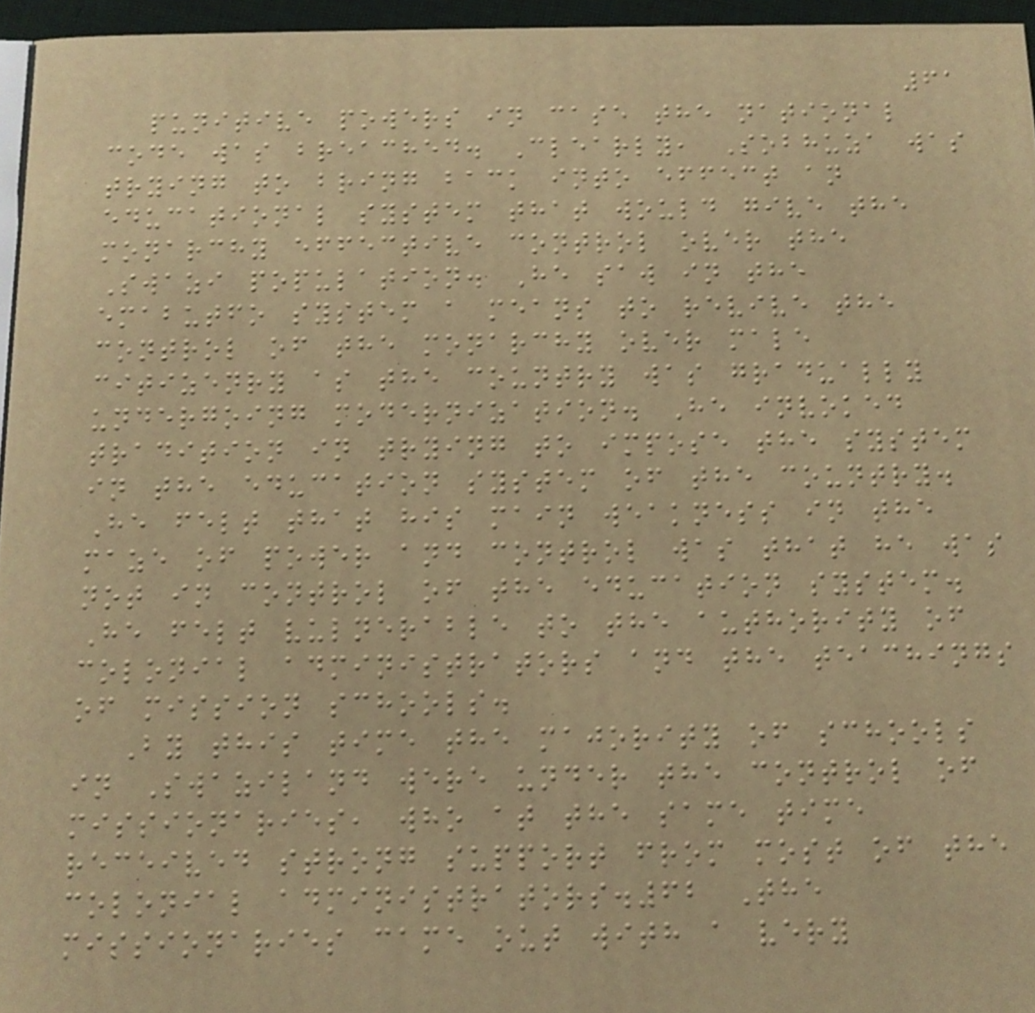61
punitive powers in case the national
code was breached. Clearly, Sobhuza was
trying to bring back into effect an
educational system that would give the
monarchy effective control over the
Swazi population. He saw in the
emabutfo system a means to revive the
control of the monarchy over male
citizenry as the country was gradually
undergoing modernization. He invoked
tradition in trying to impose the system
in the education system of the country.
He felt that his main weakness in the
maze of power and control was that he was
not in control of the education system.
He felt vulnerable to the authority of
colonial administrators and the teachings
of mission schools.
By this time the majority of schools
in Swaziland were under the control of
missionaries, who at the same time
received strong support from most of the
colonial administrators.62 The
missionaries came out with a very
